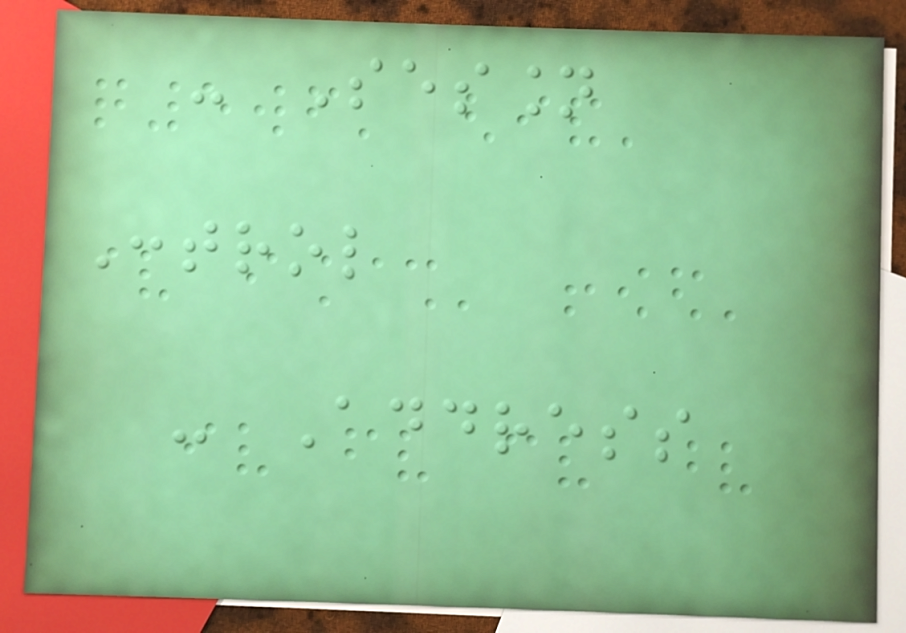- Session
Control
- Address
